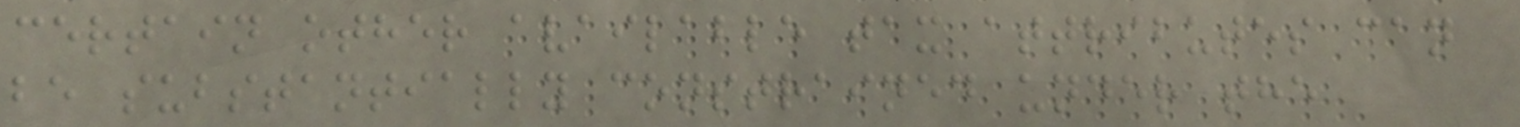certain other available tax attributes can
be substantially constrained under the
